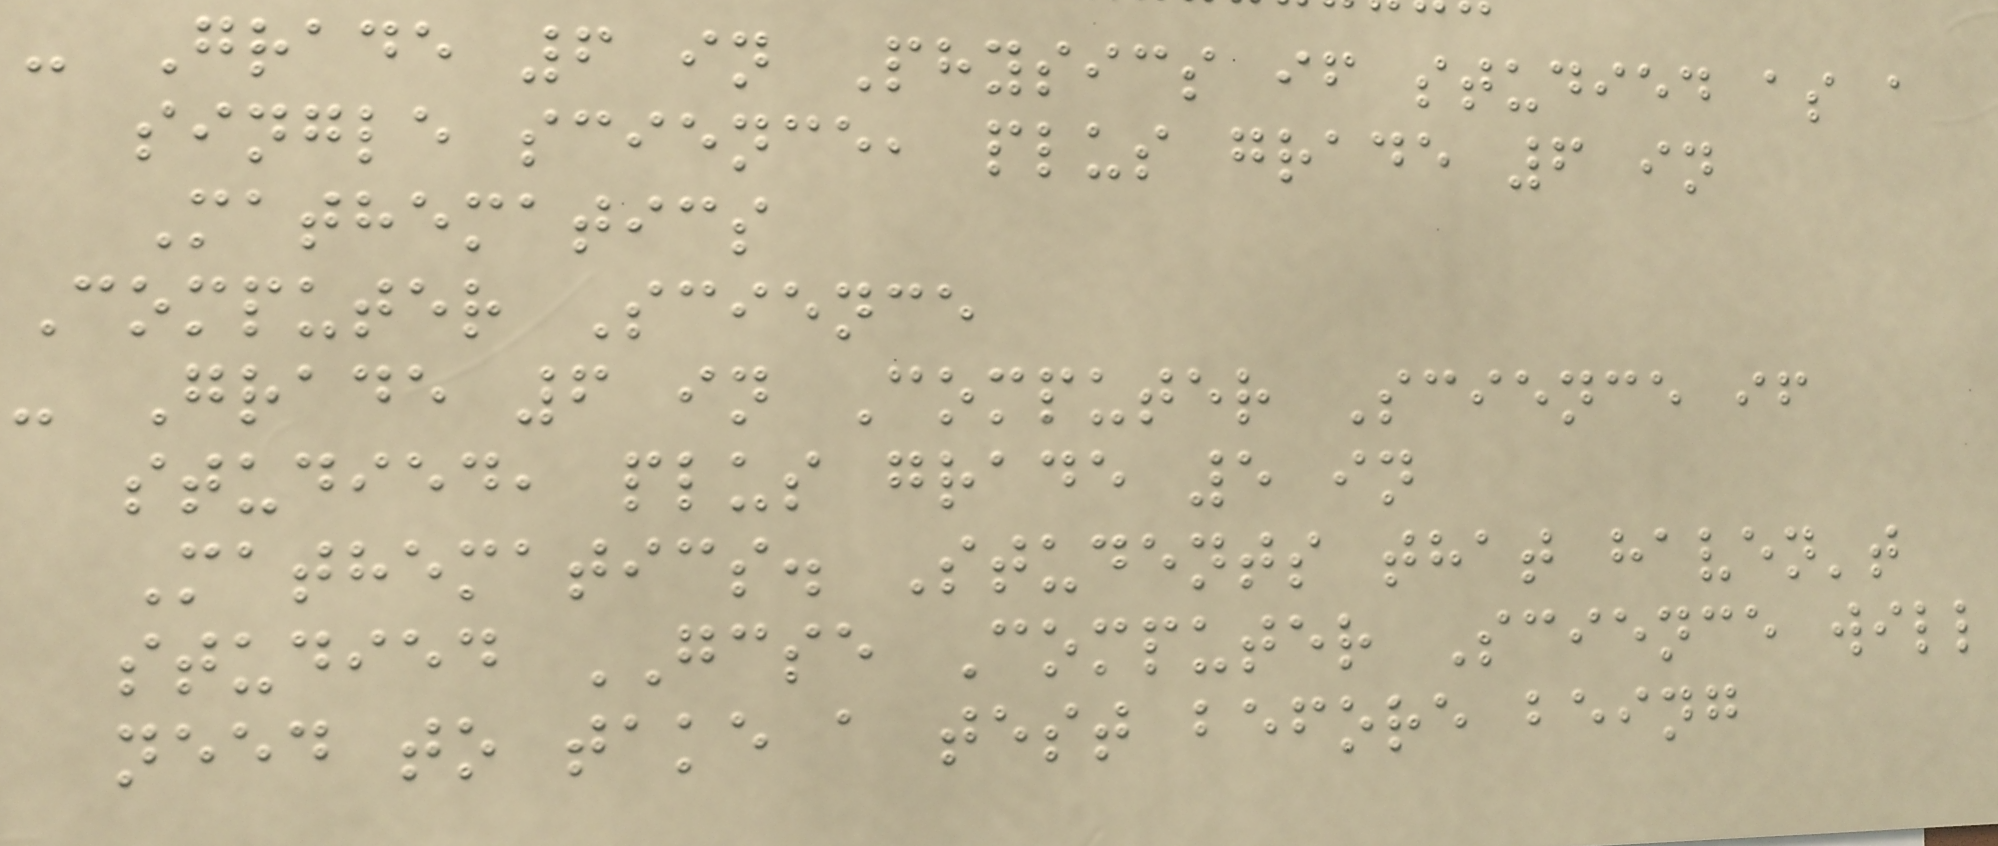- Grade 6 in Physics if studied as a
single science, plus grade 6 in
Mathematics
Computer Science
- Grade 6 in Computer Science if
studied, plus grade 5 in
Mathematics. Students that haven't
studied GCSE Computer Science will
need to take a test before being
